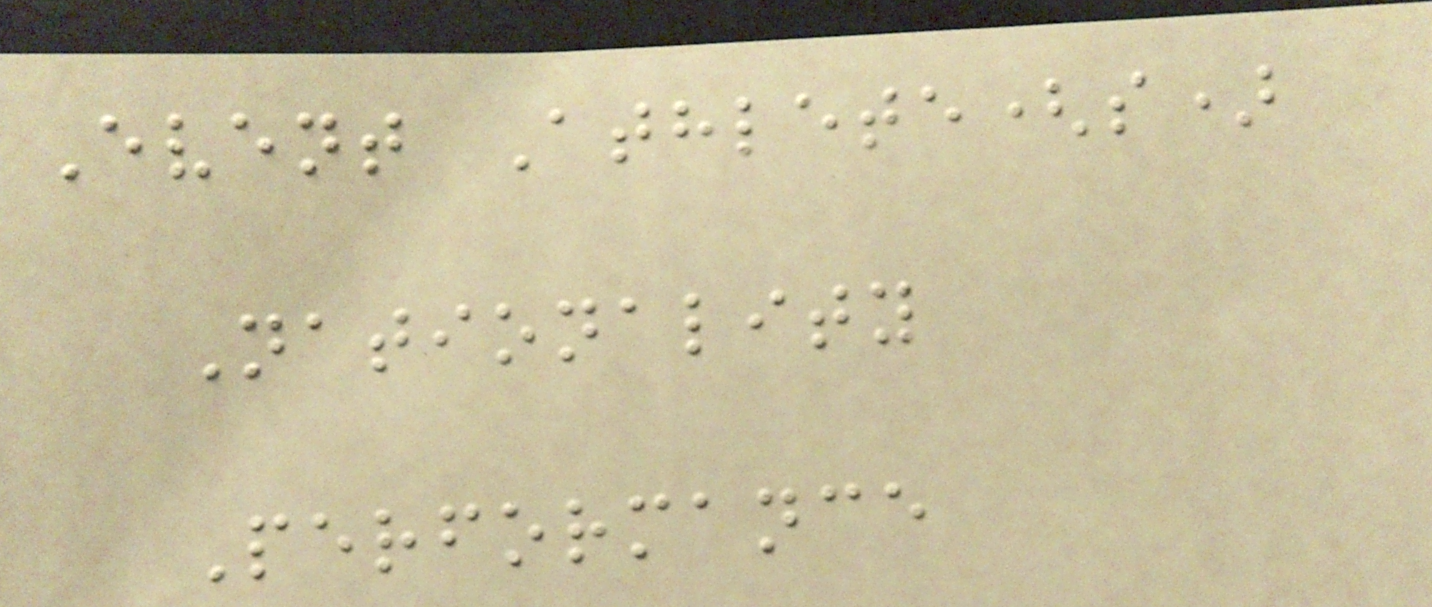Event Athlete(s)
Nationality
Performance
